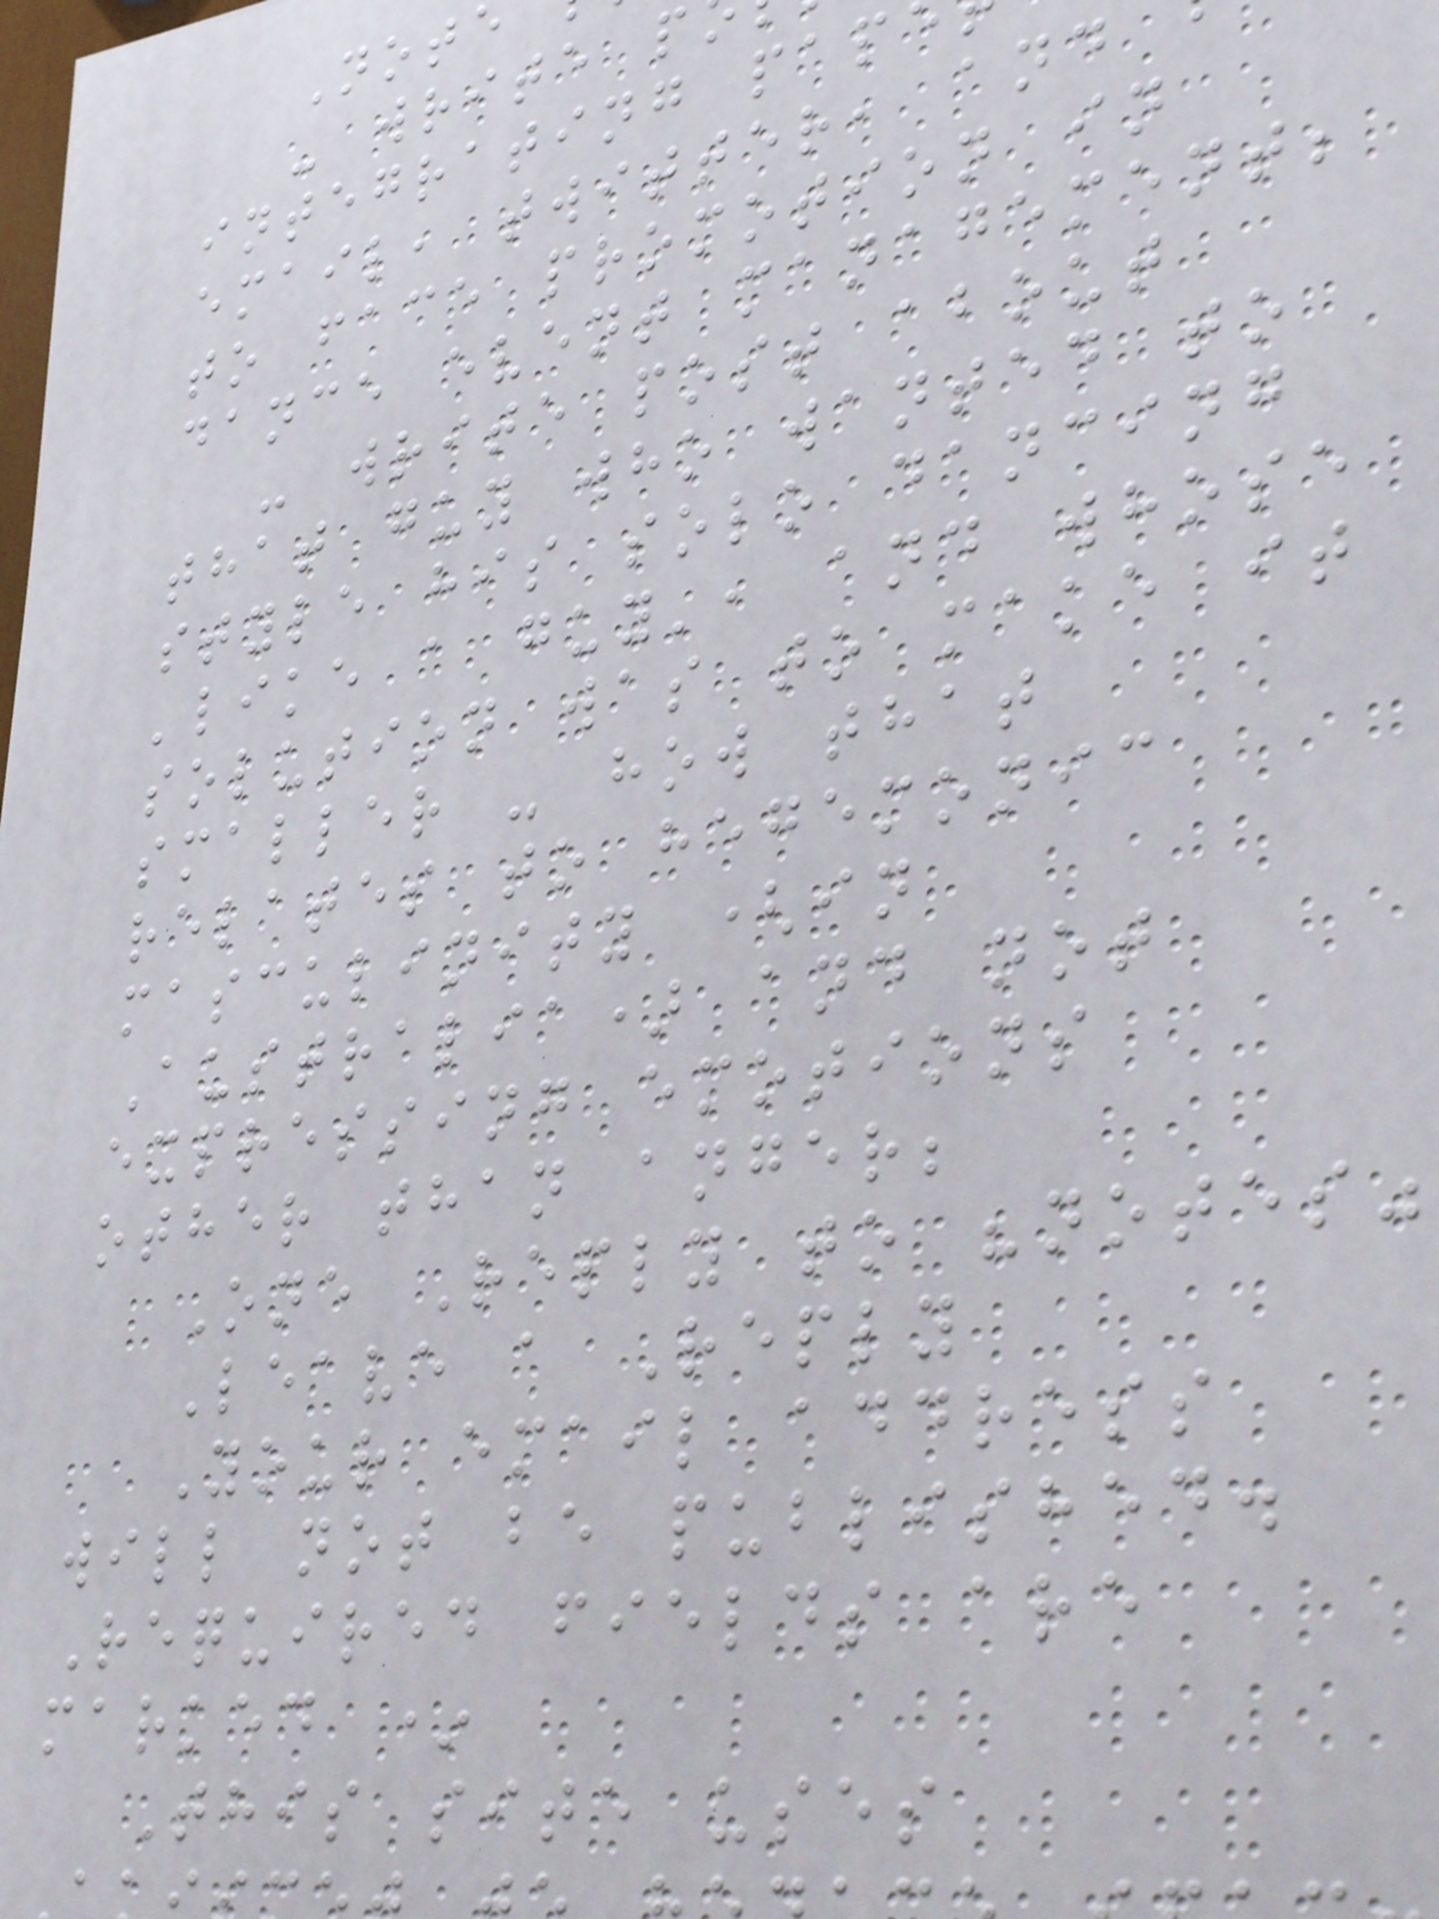Note
- write p
integrating pap
email, twitter, and
to face promotion in
dance event management;
- write post about
that guy who wanted to
style his solo dancing
'like a guy', and whose
solution was to make it
smaller - how that
relates to hegemonic
masculinity (in
Australia) and not
expressing emotions
other than anger;
One Reply to "notes"
Leave a Reply
Your email address
will not be published.
Required fields are
marked *
This site uses
